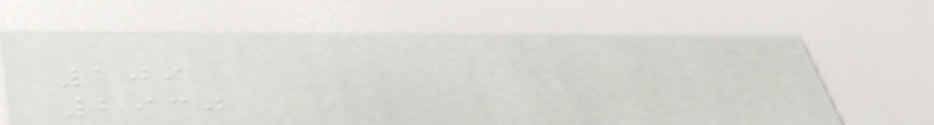109
2930
